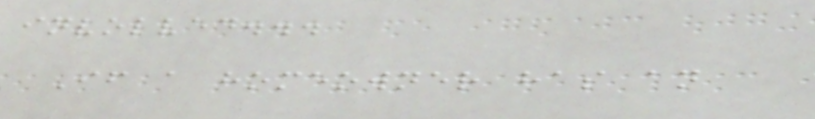involved...
If a homeowner has an
